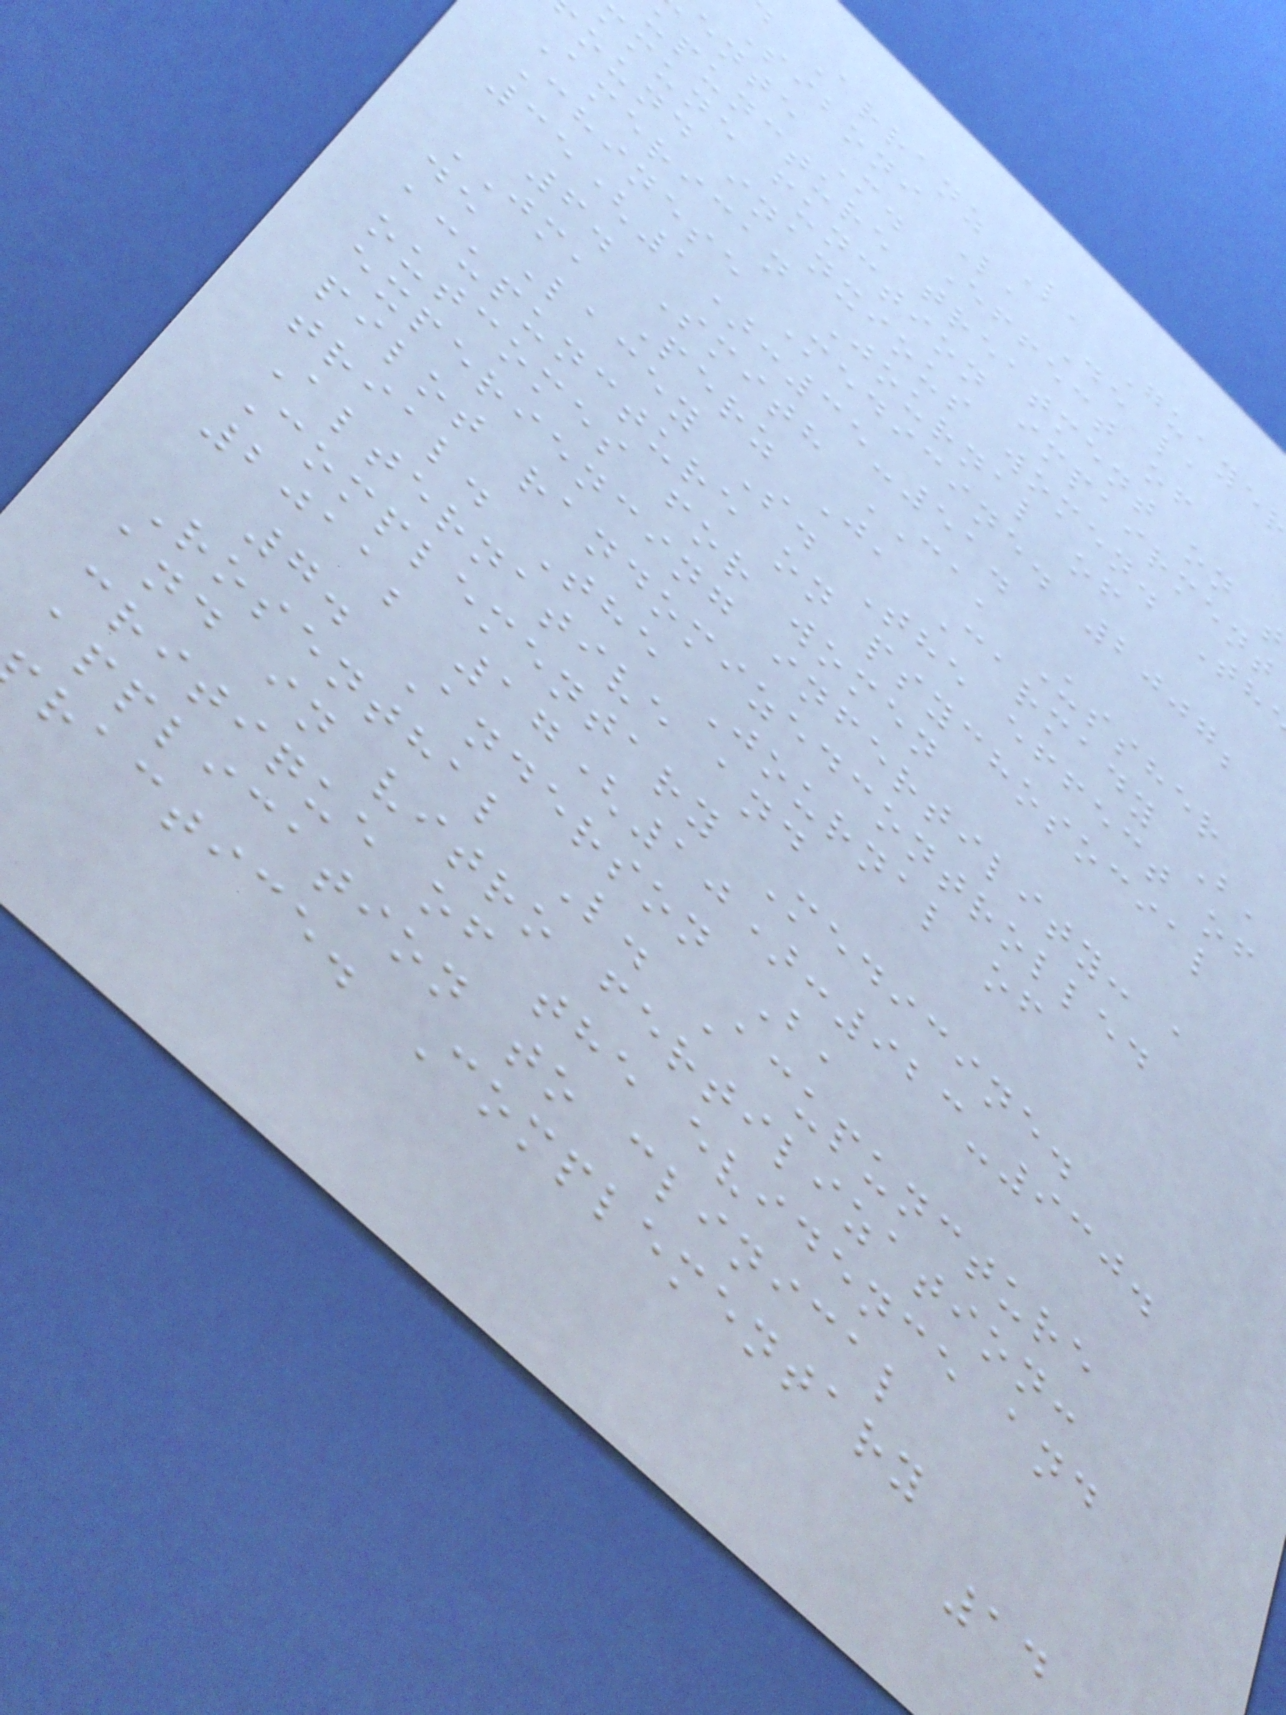Arranz L, Guaye
Siboni L, De la
ente M. Effect of
upuncture treatment on t
mmune function impairment
ound inanxious women. Th
American Journal of
Chinese Medicine. 2007;
35(1):35-51.
6. Smith CA, Ussher
JM, Perz J, Carmady B,
de Lacey S. The effect of
acupuncture on psychosocial
outcomes for women
experiencing infertility: a
pilot randomizedcontrolled
trial. The Journal of
Alternative and
Complementary Medicine.
2011; 17(10):923-930.
7. Anderson B,
Rosenthal L. Acupuncture
and in vitro fertilization:
critique of the evidence and
application to clinical
ractice. Complementary
14
